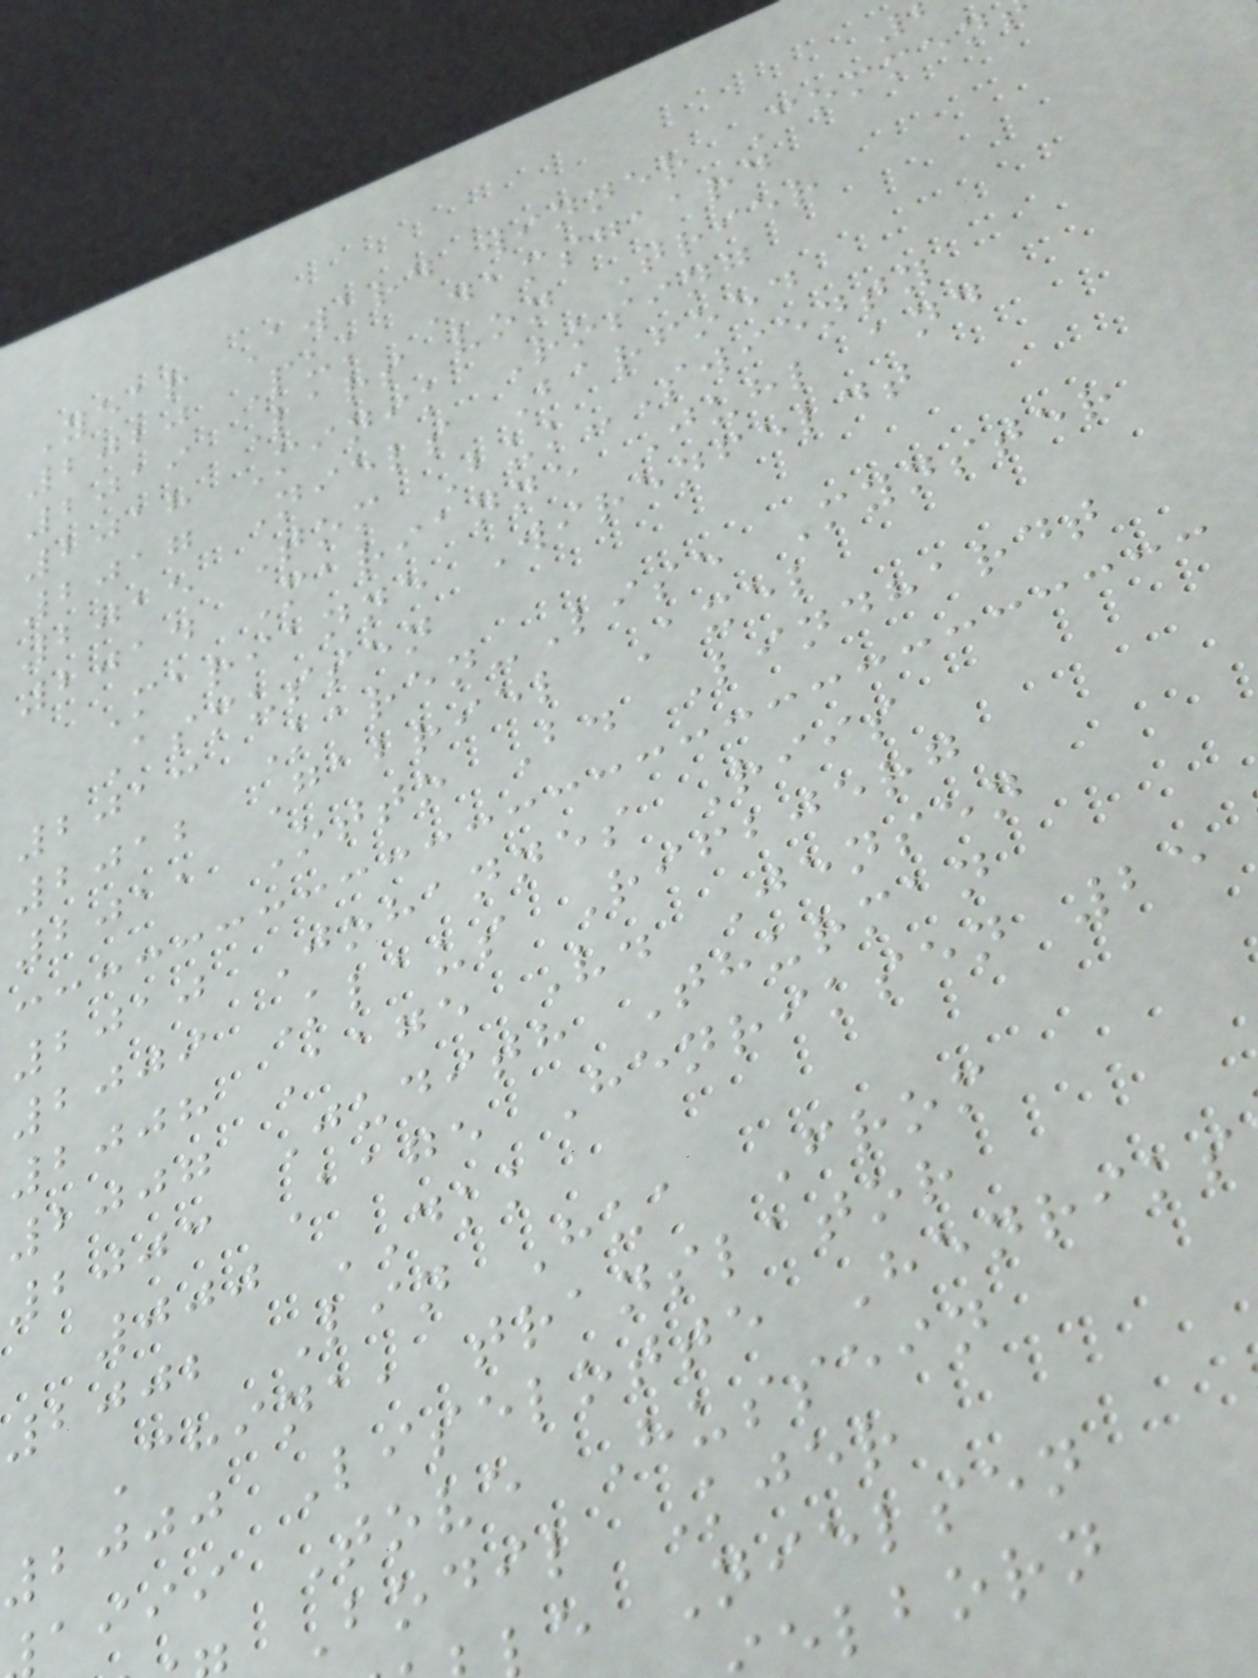Year Award winner Commen
2020 Puk Damsgaard
2019 Lars von Trier
2018 Minik Rosing
2017 Niels Barfoed
2015 Tom Buk-Swienty
2014 Marianne Juhl and
Marianne Wirenfeldt
Asmussen
2013 Karen-Lise Mynster
2012 Gabriel Axel
2011 Otto B. Lindhardt
2010 Johannes Riis
2009 Klaus Rifbjerg
2008 Aage V. Jensen
2007 Judith Thurman
2003 Aage Henriksen 25
000 DKK
2002 Lin Hua From
China, translator
2000 Liselotte Henriks
aiii Tove Hussein
Bodil Kjer
e Nielsen
